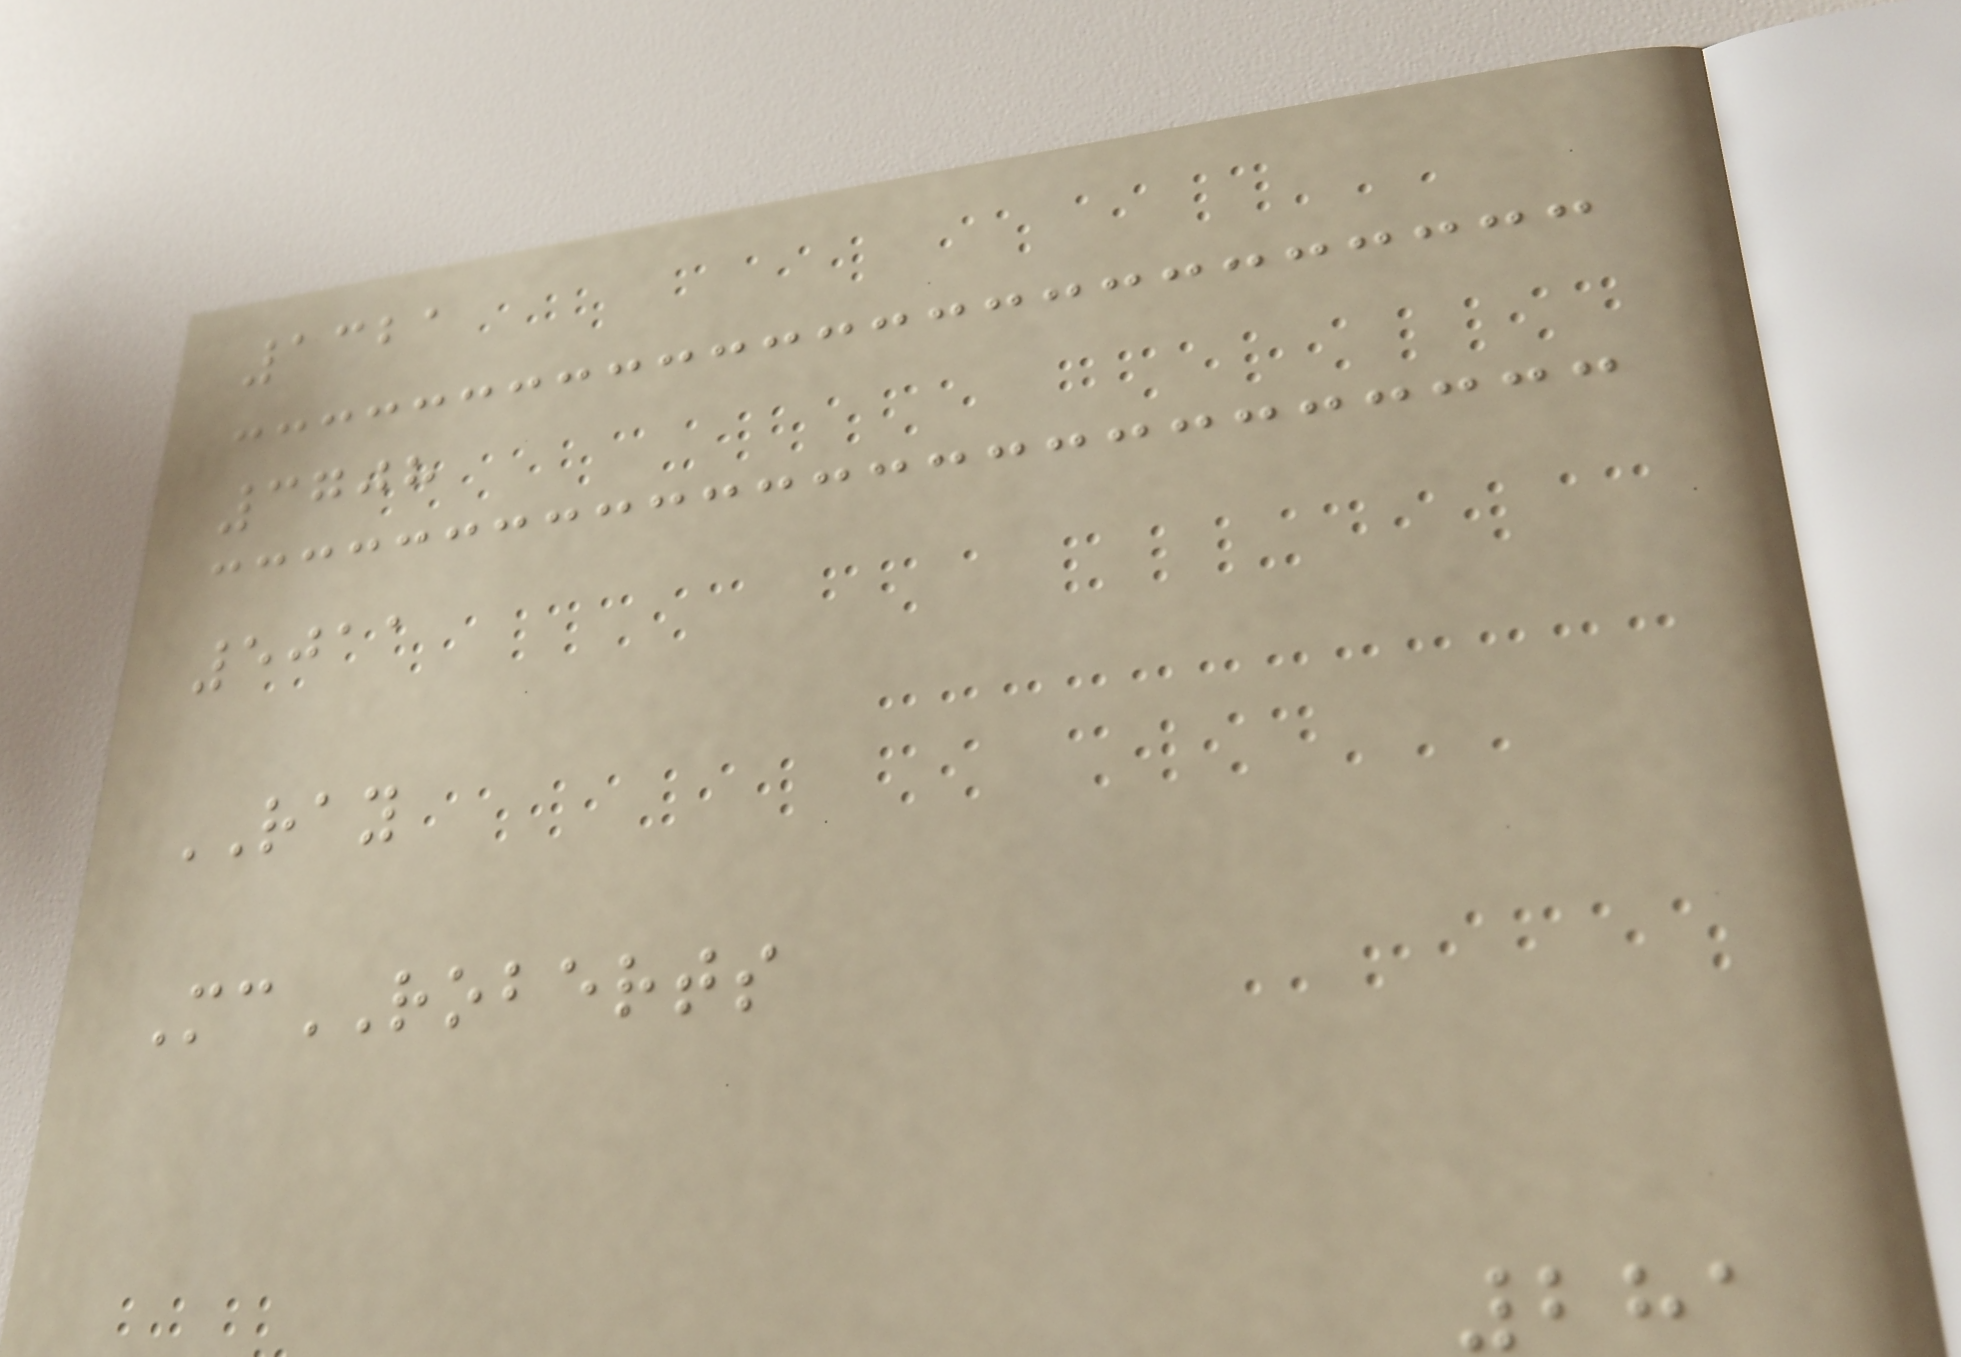1321
3708
5011
RAY
McROBERTS
281
